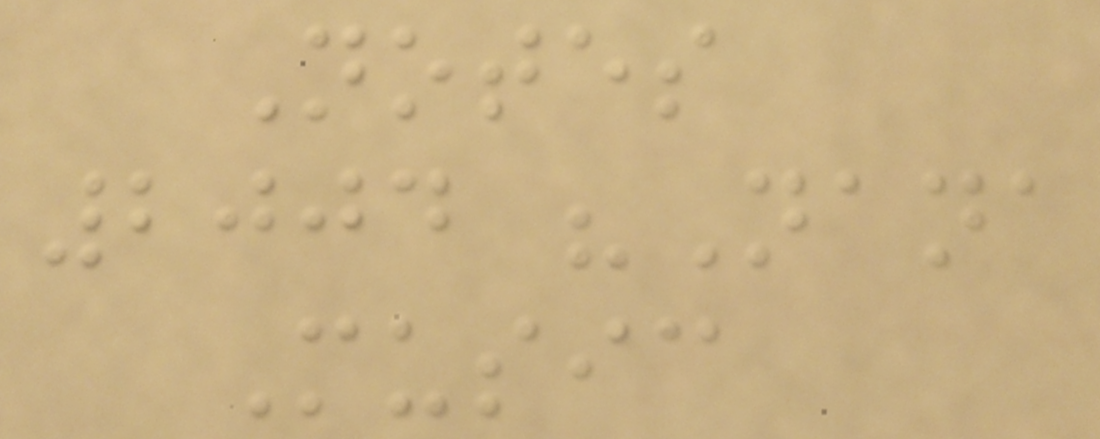Notes
2004 "Nana
Music
